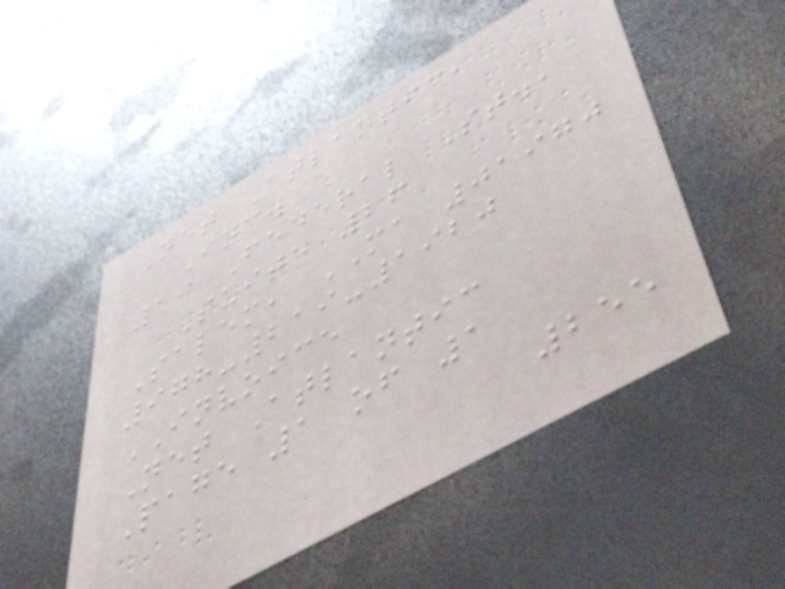Net Atlantic,
Inc.
10 Federal St.,
Suite 26
Salem, MA 01970
978-219-1920
INVOICE
Net Atlantic
Page 1 of 1
255
